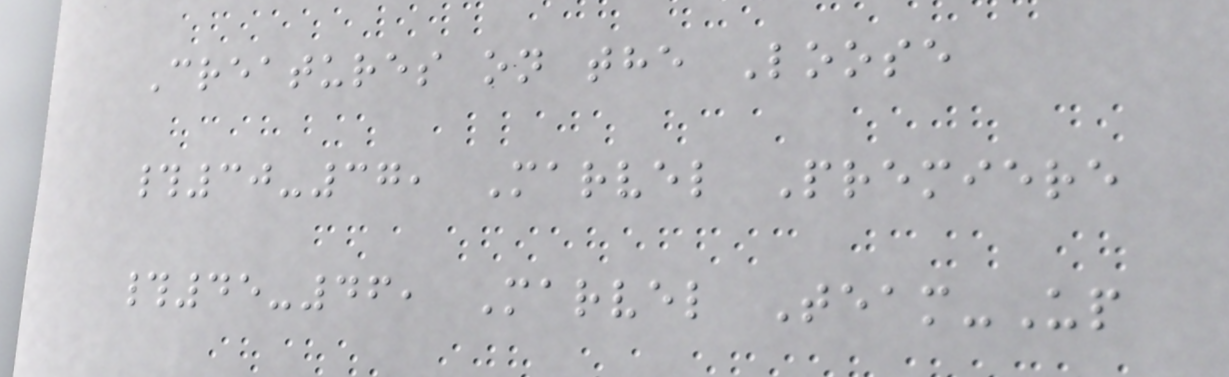Creatures on the Loose
#30-37, Marvel Premiere
#45-46, Marvel Team-Up
